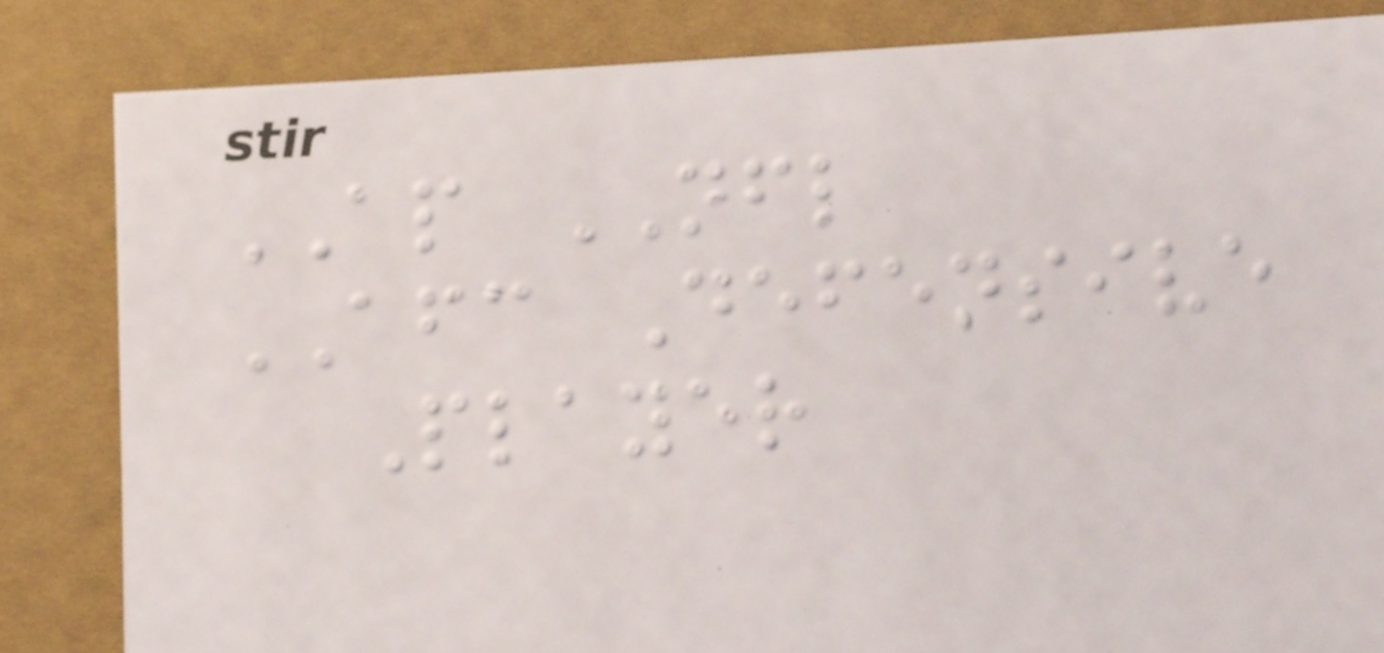AP NFL
AFC Defensive
Player
